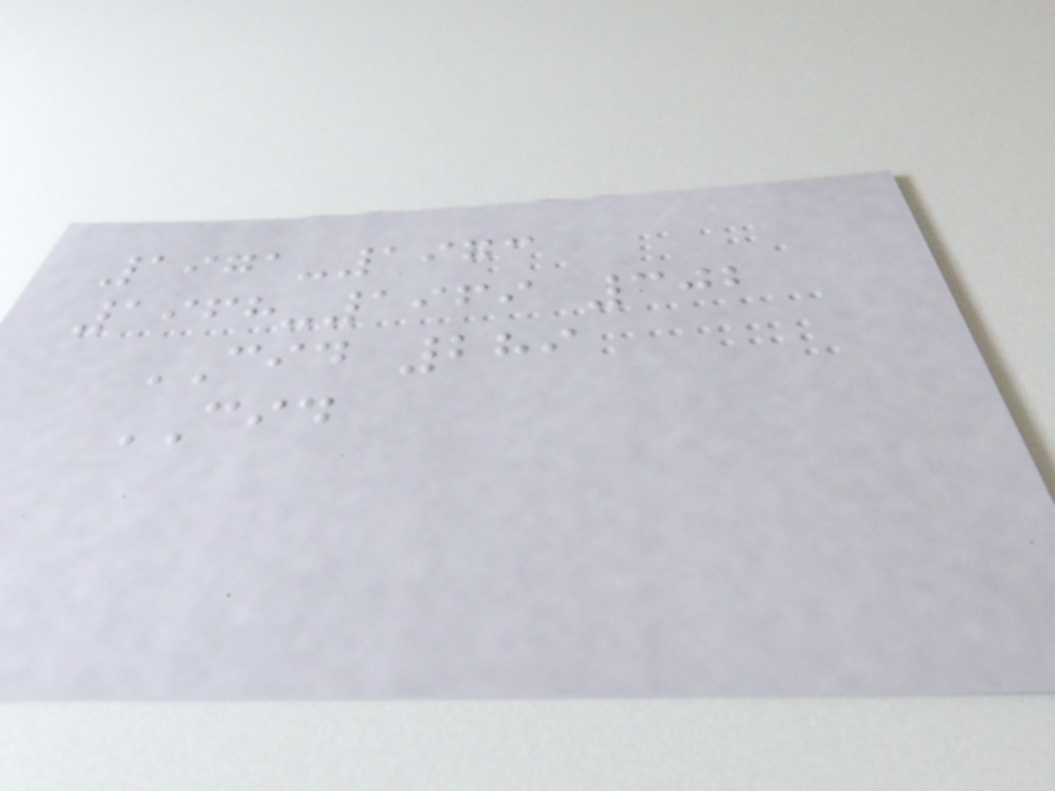1971-1973
1968-1969 302
CID 289
CID
